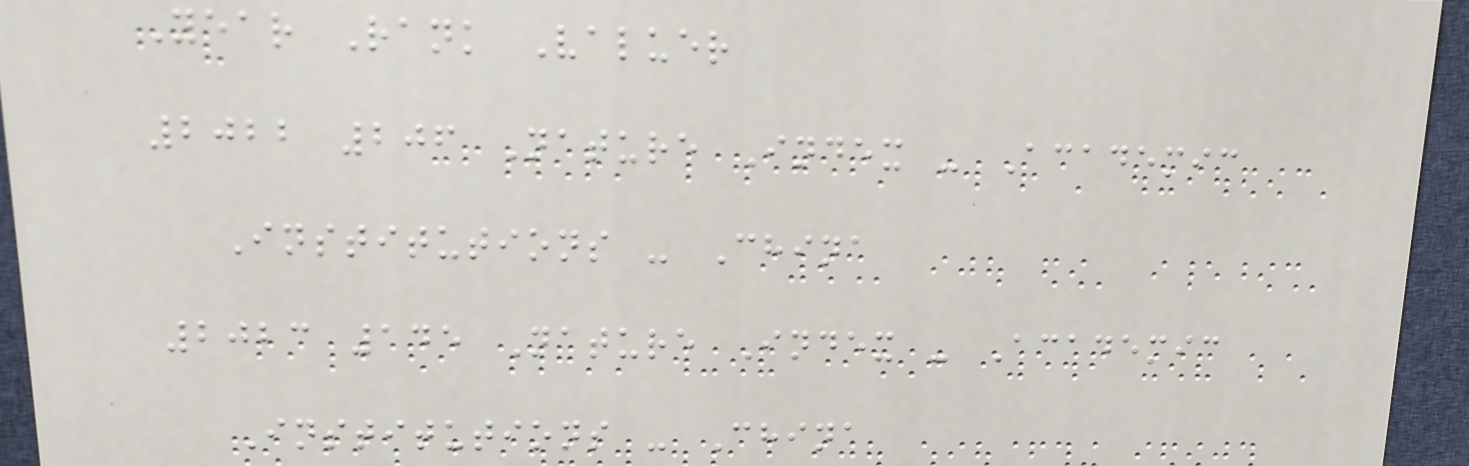Year Rank Valuer
2022 206 Nature Index - Academic
Institutions - China
2023 145 Nature Index - Academic
Institutions - China
